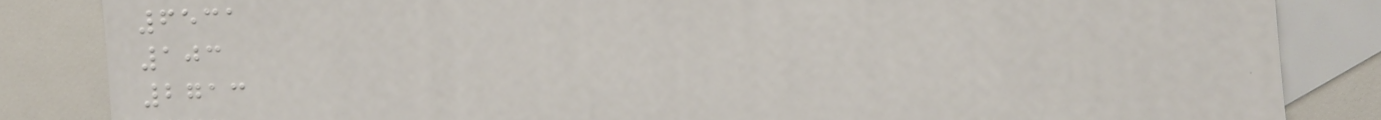6531
103
2713
